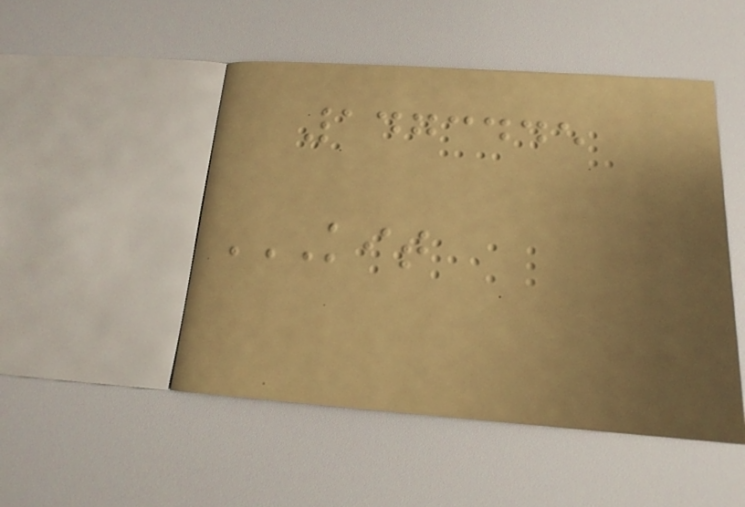1473445
KIT
